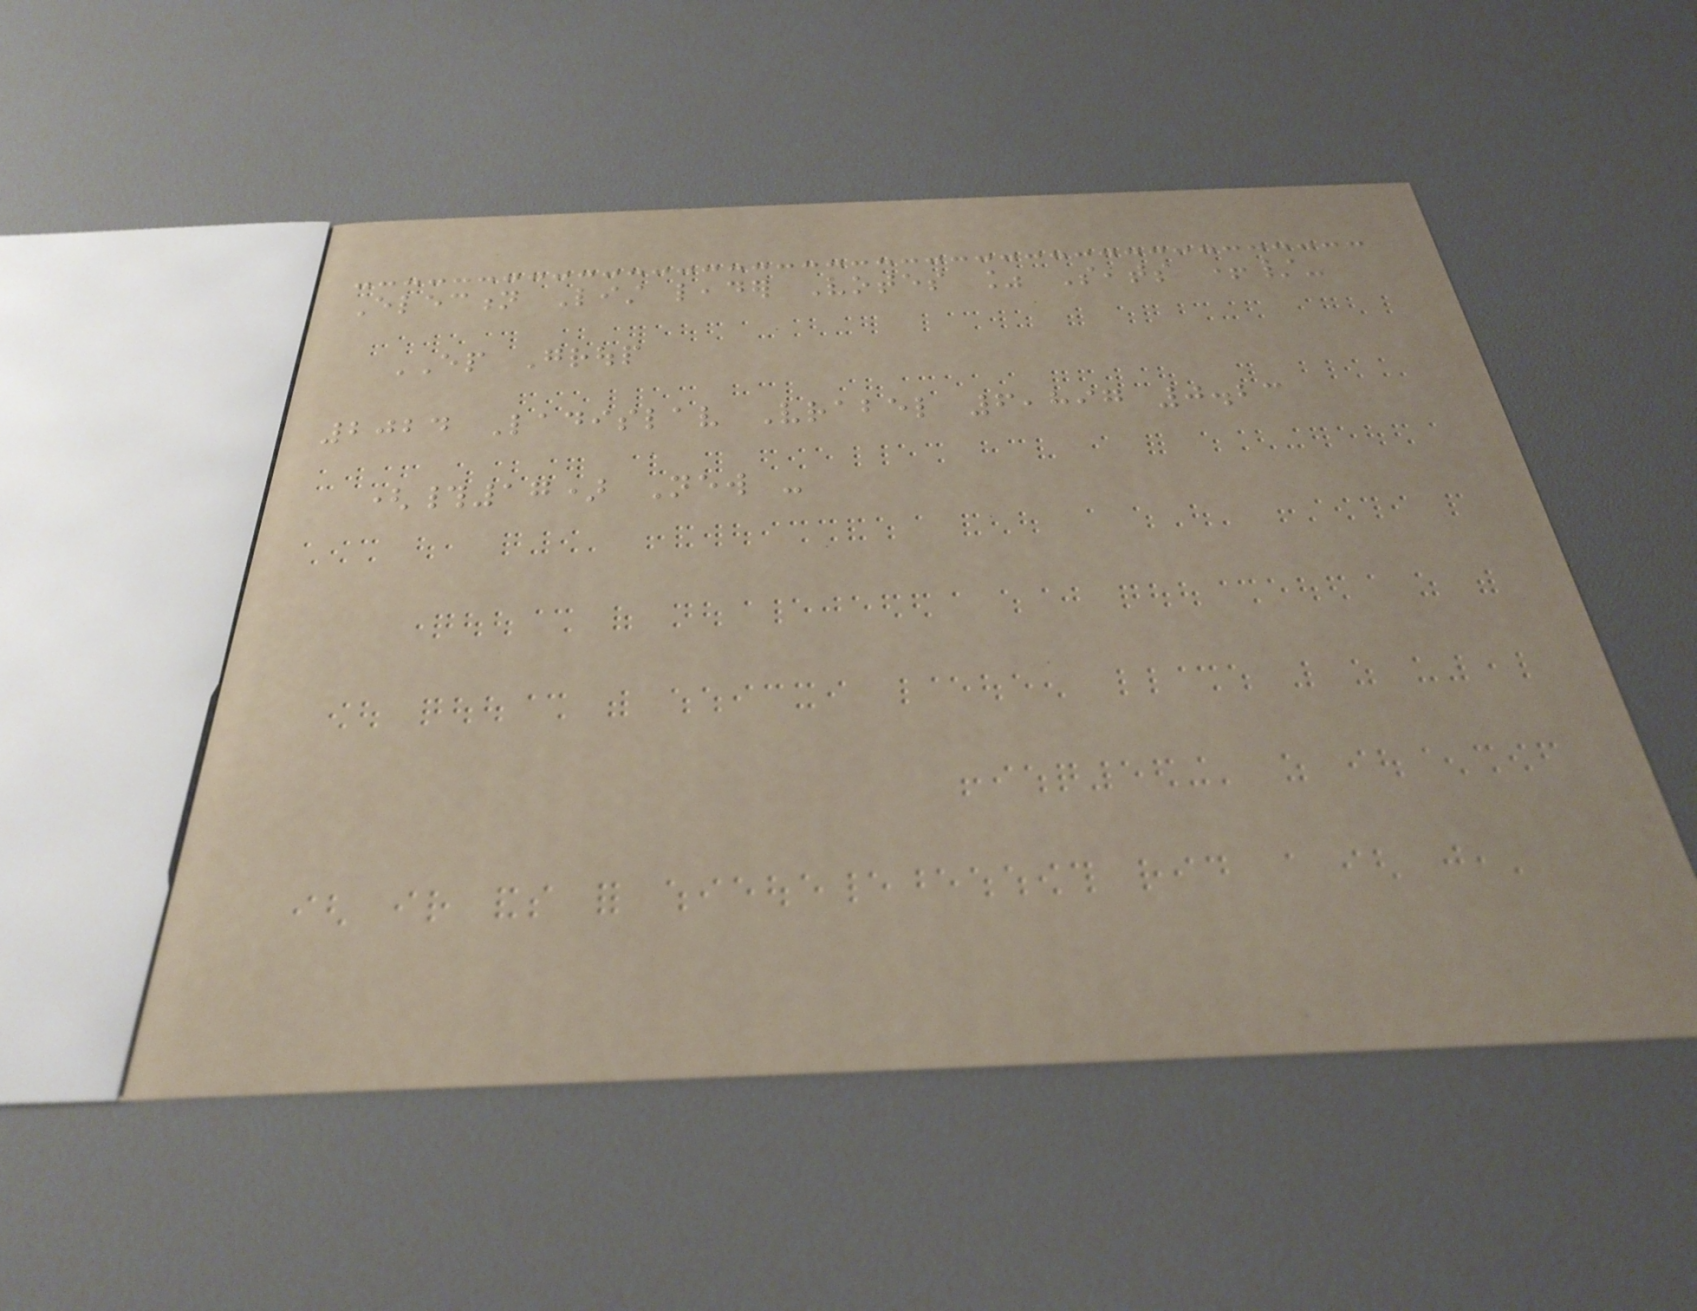Election List leader Votes % Seats +/-
EP Group
2024 Ladislav Vrabel 6,897 0.23
(#17) New -
